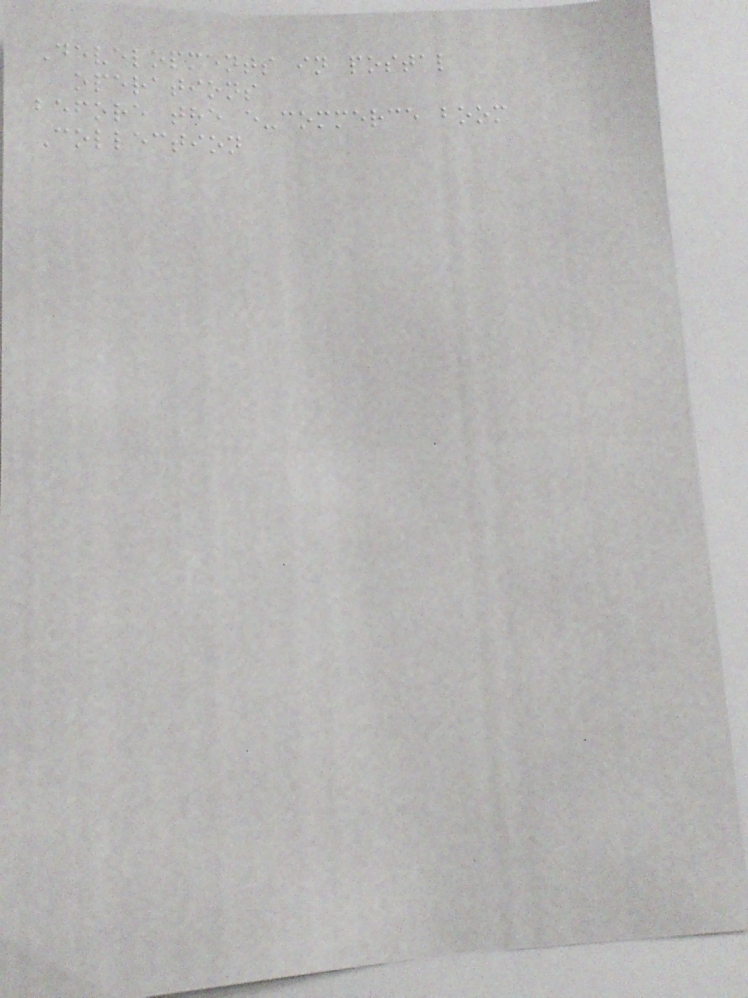Developments in postal
operations
before the e-commerce boom
Collection
